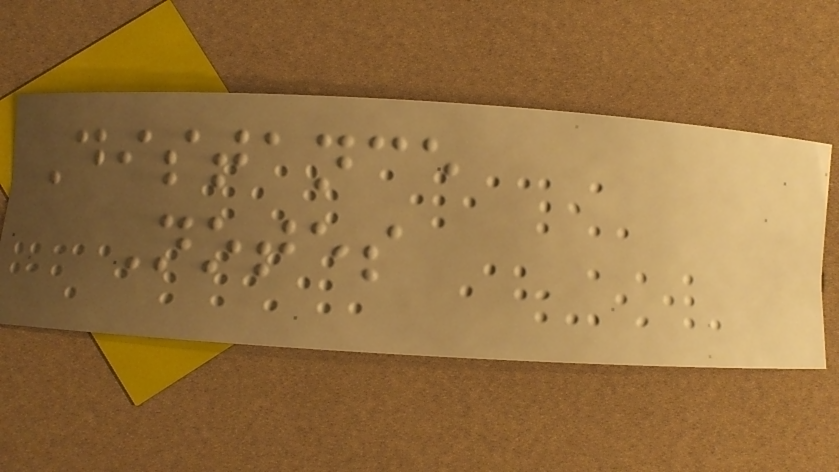Distance
Notes
